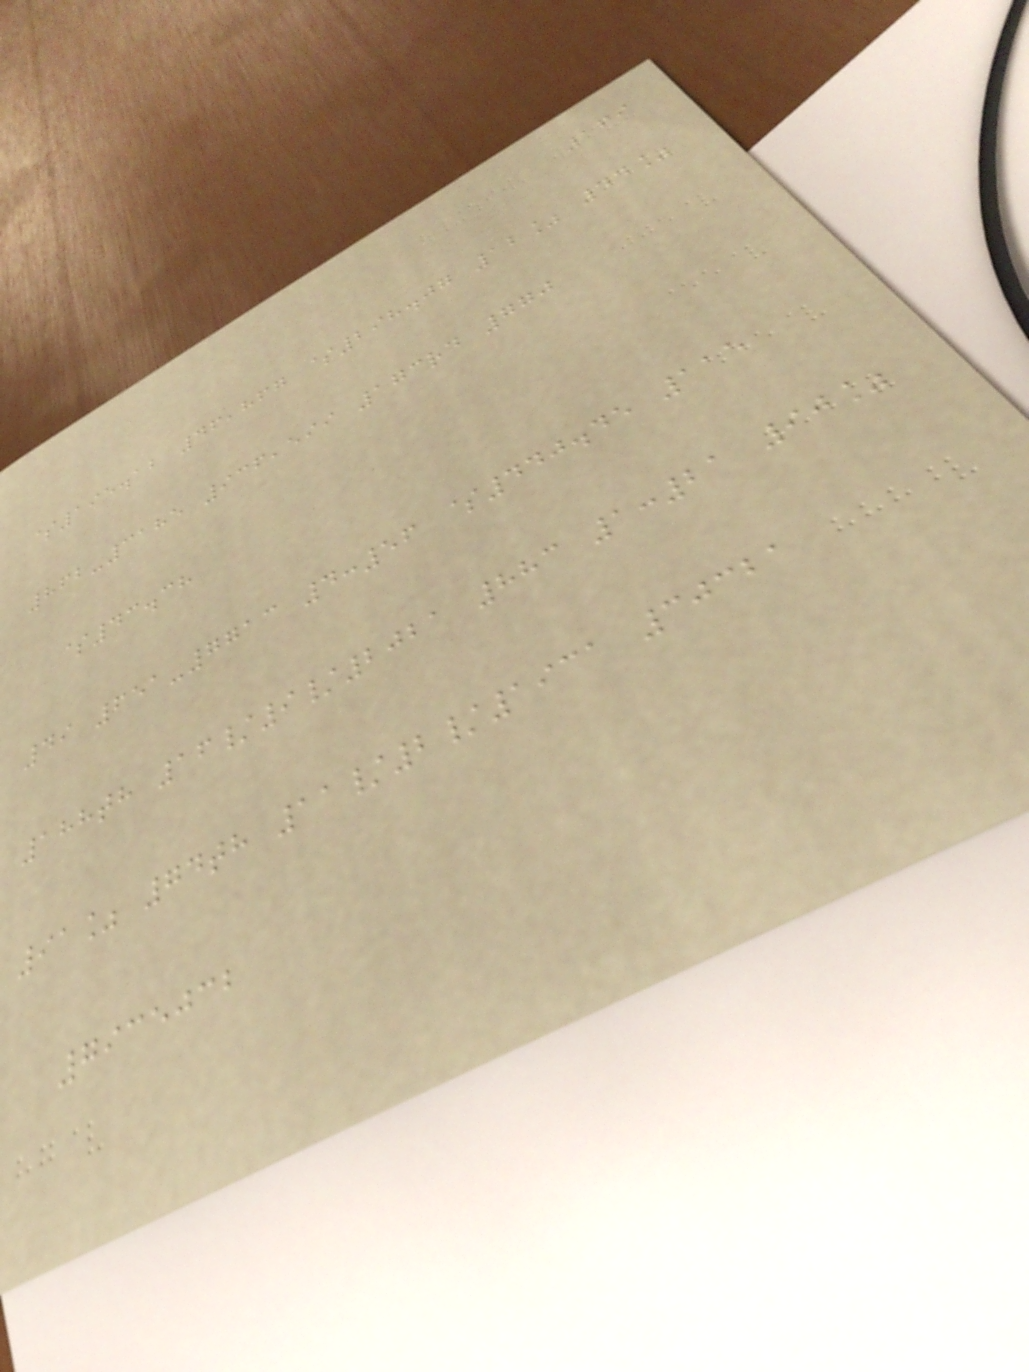169
$195.12 46,867 $298.07 12% 44%
862-3185 936,599 173rd 770
$43.38
49 651-7713 4:56 $440.45 115
188th 16/9/2021 883 1:21 90%
91% 74th 11/2/1931 30321
7935032
